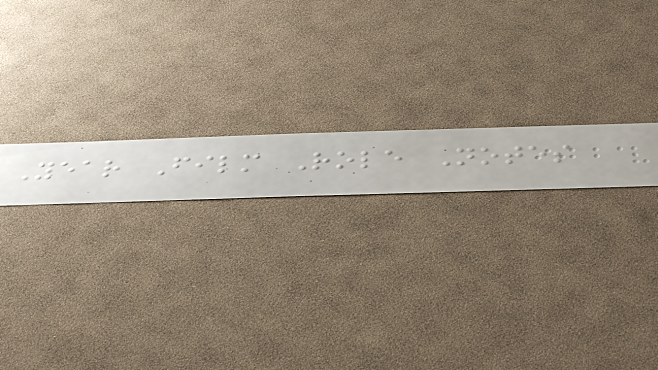Year Film Role Notes
